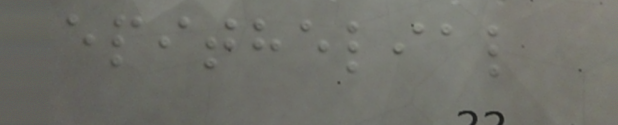epithelial
